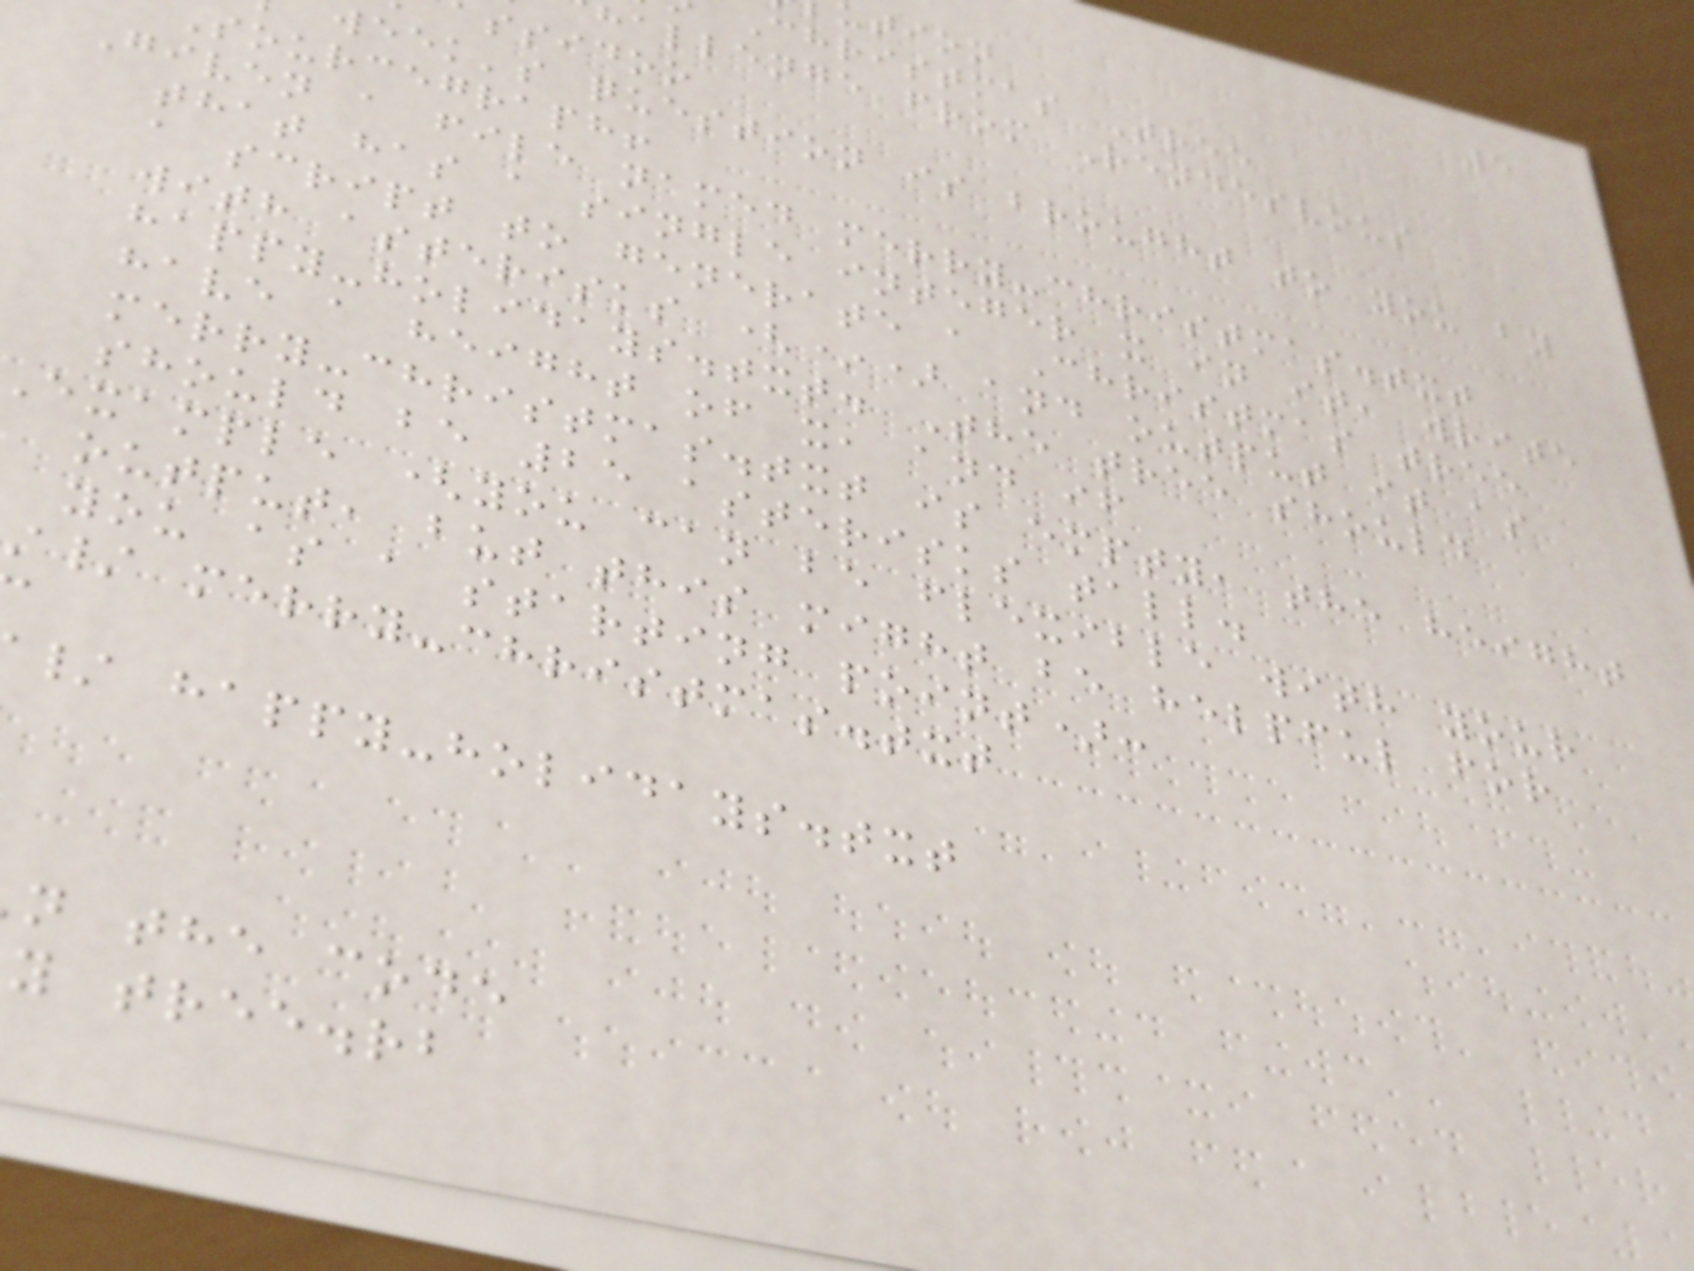5
Christmas Tree
hallenge from Rendesvous
ssidoo
week's question is brought to you by
Sourcegraph!
Given a file named merry-christmas.txt
that has a single integer x in it, write
a script to generate a Christmas tree
with asterisks (*) and output it as
happy-holidays.txt. The tree should
have a height of x, and if
merry-christmas.txt is empty, the height
should be 25 asterisks tall.
example (you can be flexible with your
output, but this might be helpful for
you as a starting point):
/ merry-christmas.txt
/ happy-holidays.txt
n the code
y tree.rb
